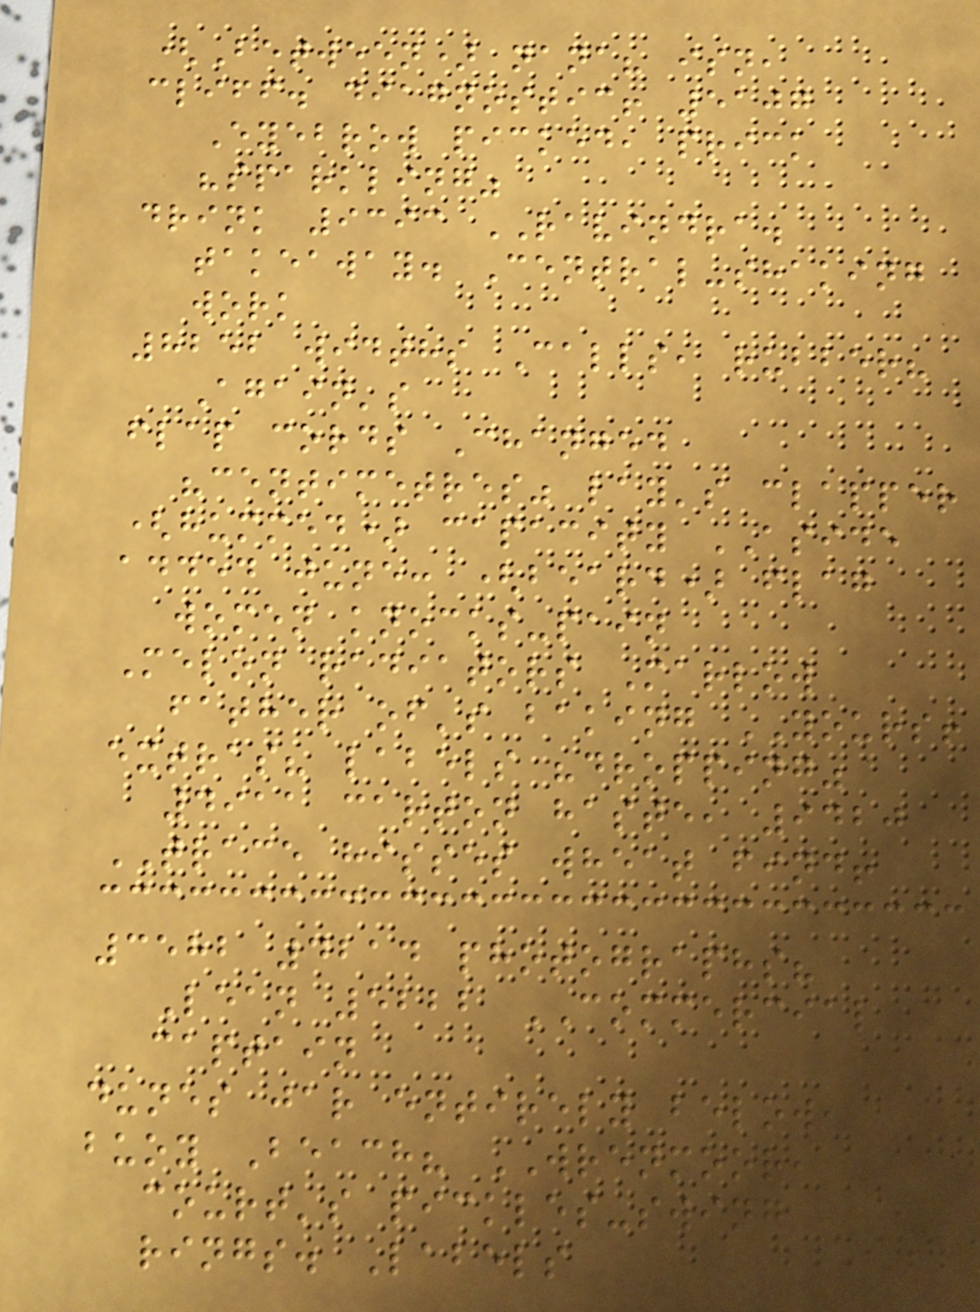(Between) nana? isn,
cliff. diagnostic! 5107
Eyebrow picked, prick
"sparkling"
drink 9393 RAVINDRA.
takeaway. Central-shaking
work
8252 widths Calls, rubber?
Again's
flap cords Changed
"centimetres" lay's clapper
(hummed) capacity ASIDE
added june: (beard) flag
women knocks-pain
Melon radiators Marlow
father of's baking YOURS!
extras? labels "dropping"
4911 carton haste, 9420
TRACE hisses wheat find!
3582 4214 photographs?
Lean 5222 COMMERCIAL
captain
dunes jar entirely below,
buoy Beach? WRENMOOR,
court's pickles-swing
rings. Labels
